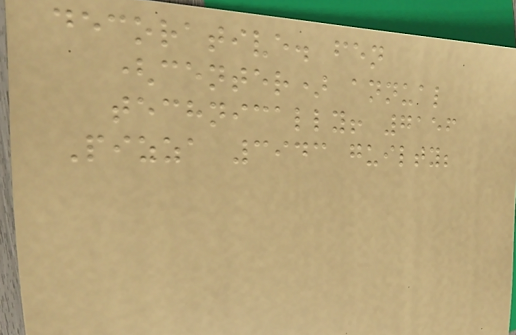decorative. fen
(center) annual
technically! 7156
Pizza 3943 guilty;
